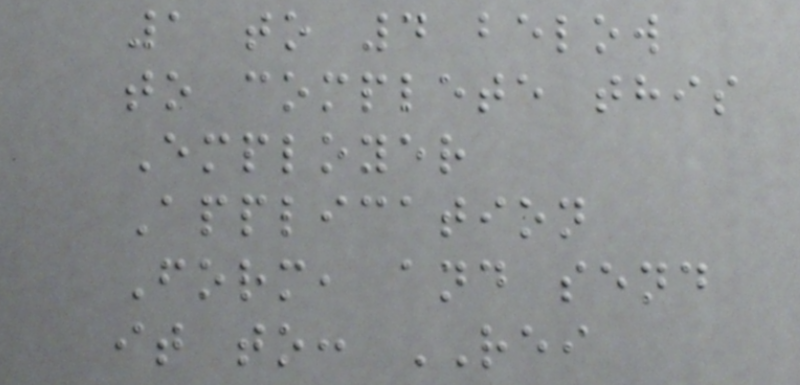1 to 4 below
to complete this
Employer
Application
Form, and send
it to: REI
